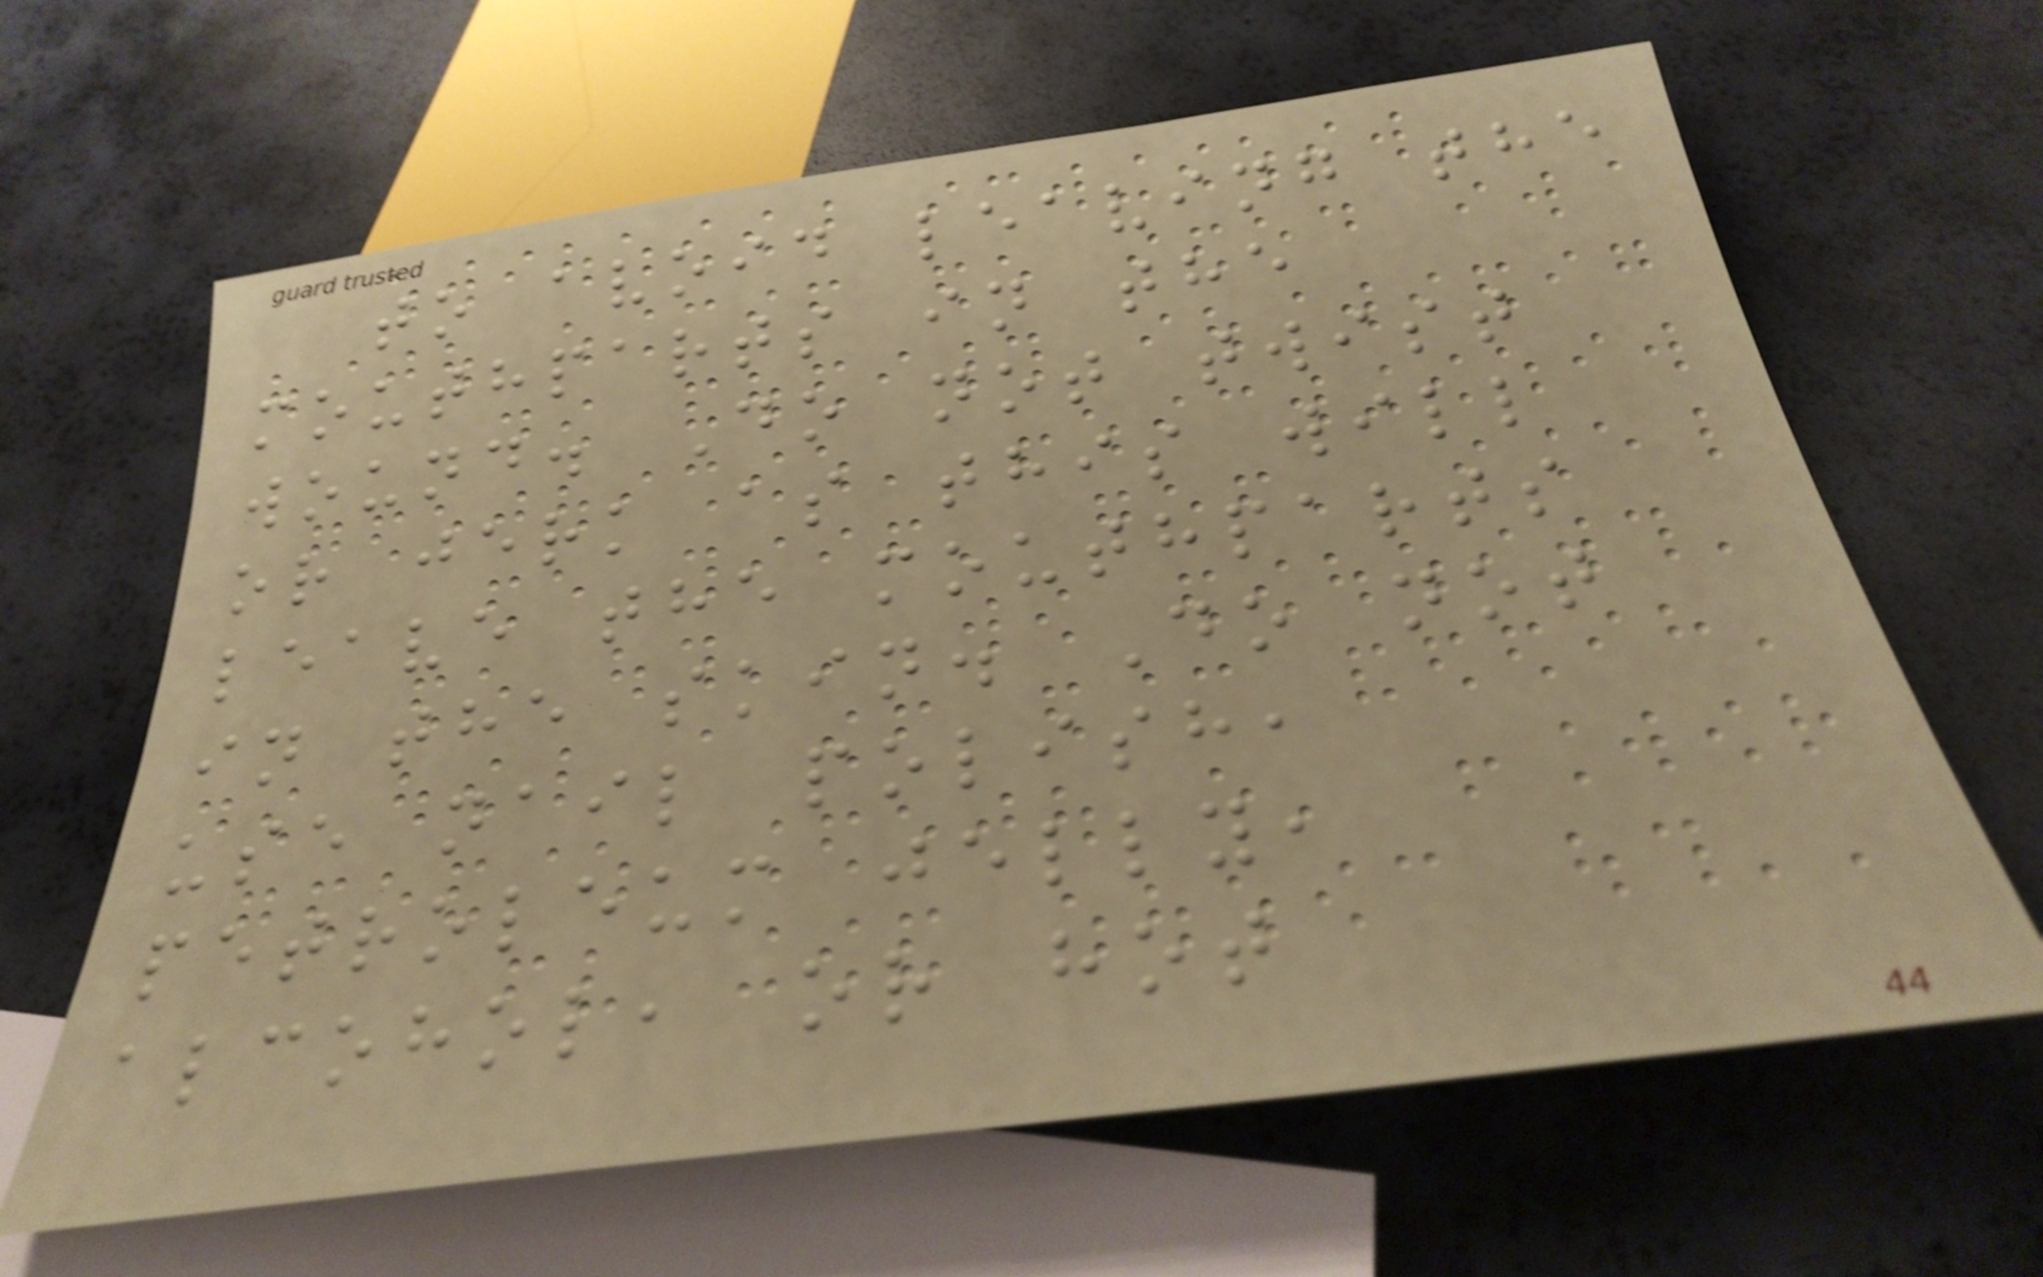to avoid leaving the
mouthparts in the
wound. Do not twist
or jerk as this will
leave the mouthparts
in the skin. Do not
use nail polish,
petroleum jelly,
alcohol, or hot
